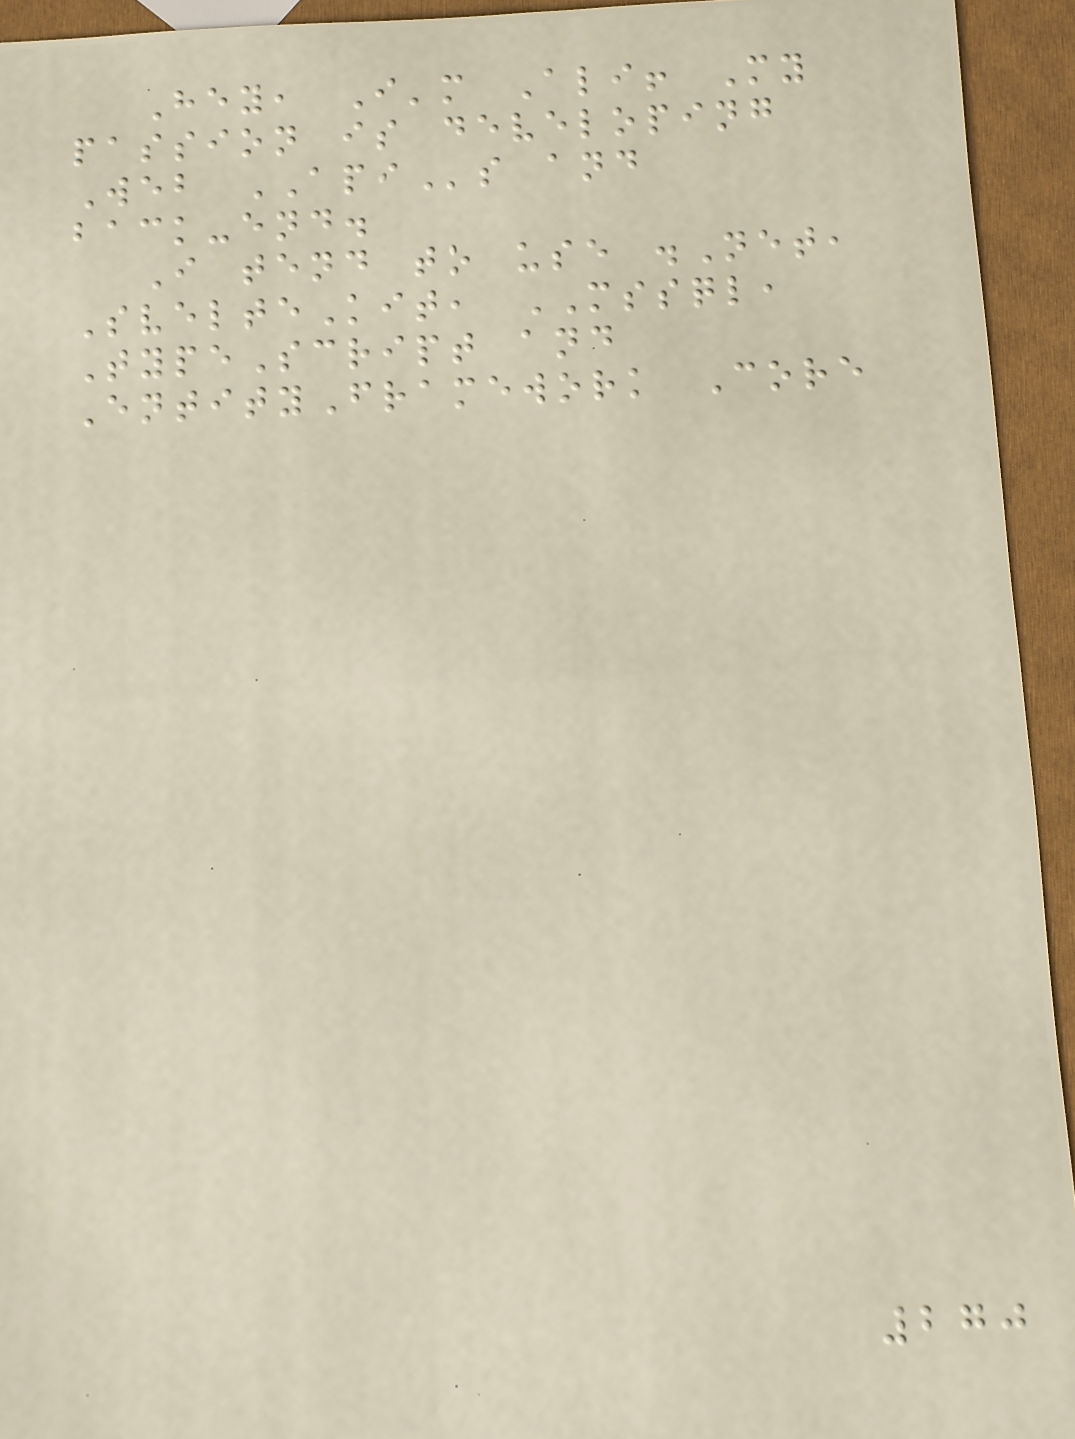Hey, I'm Ali! My
passion is developing
Web APIs and
back-end.
I tend to use .Net,
SvelteKit, MSSQL,
TypeScript and
EntityFramework Core
270
